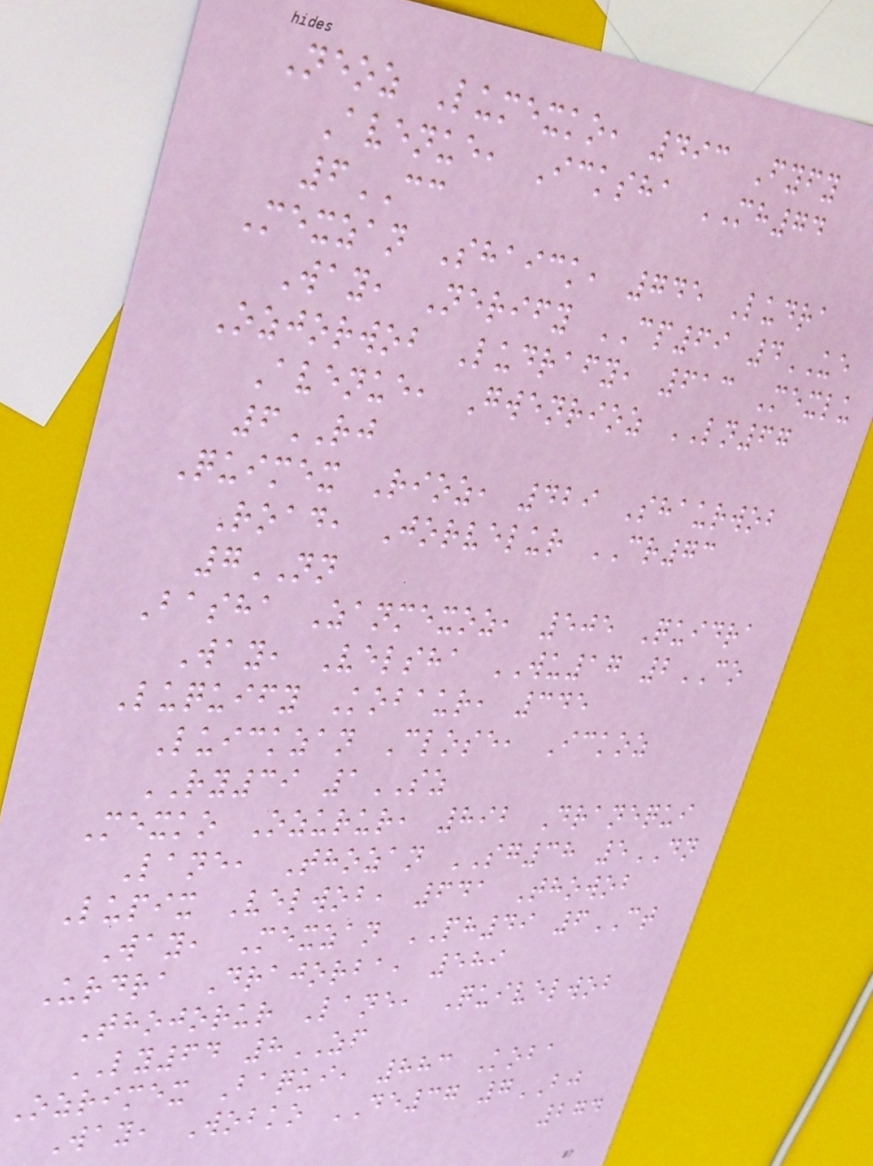Neoz Lumexko, 493 Fyfy
Avenue, Icksha MH74
6CC
Mexzan Shaick, 745 Ludra
Way, Nerify CP69 4UE
Ozjorwob Ludrafy, 613 Mexlu
Avenue, Gwenrioz LN67
6RJ
Quimex Rioz, 429 Shaurwob
Road, Jorvelur CR73
7NN
Basha Zanmexoz, 505 Quidra
Way, Velsha WU17 2CO
Luquify Kobaur, 345
Luickzan Close, Ickoz
RY39 1SZ
Mexko Ozurur, 892 Dranequi
Lane, Thozan SG38 5DN
Lupix Velwob, 641 Thowob
Way, Mexzan PH49 6CT
Urdra Drajorba, 589
Thojorur Lane, Quivelwob
LY64 8ZF
Ozrimex Baqui, 883 Koba
Way, Wobko DE37 7BJ
274
